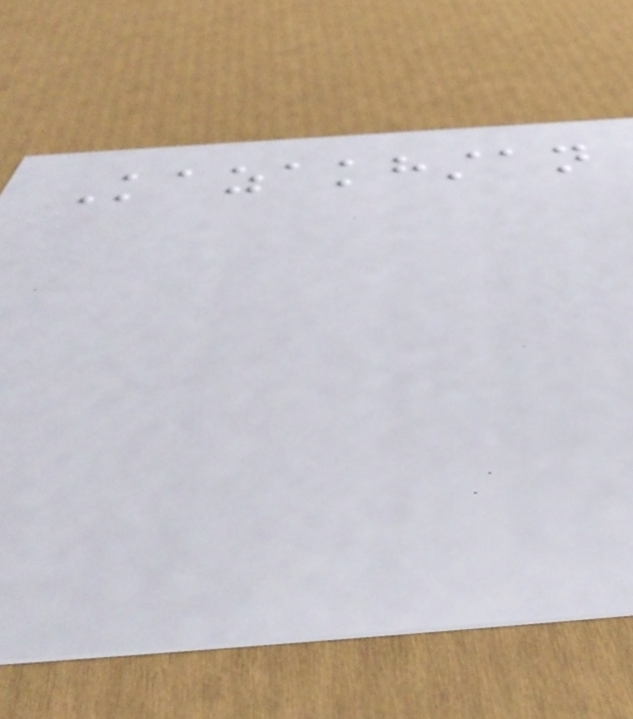Kazakhstan
